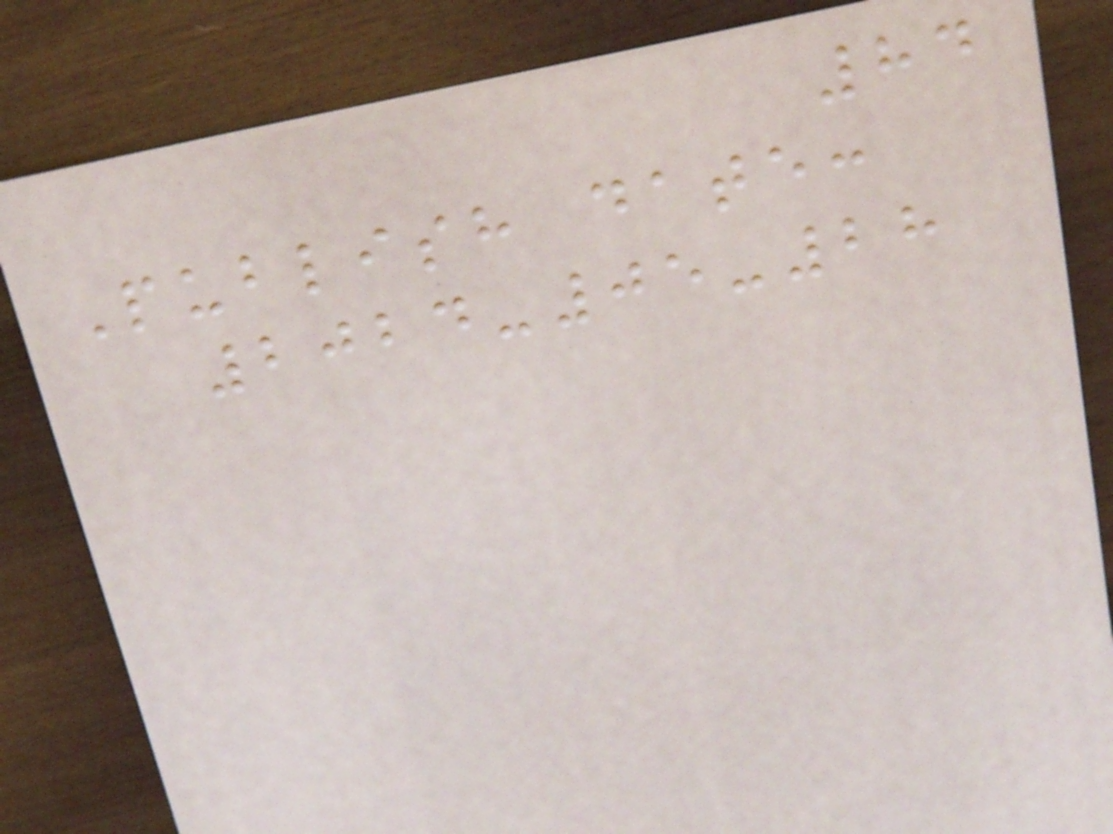84
Publish date:
2024-05-28
